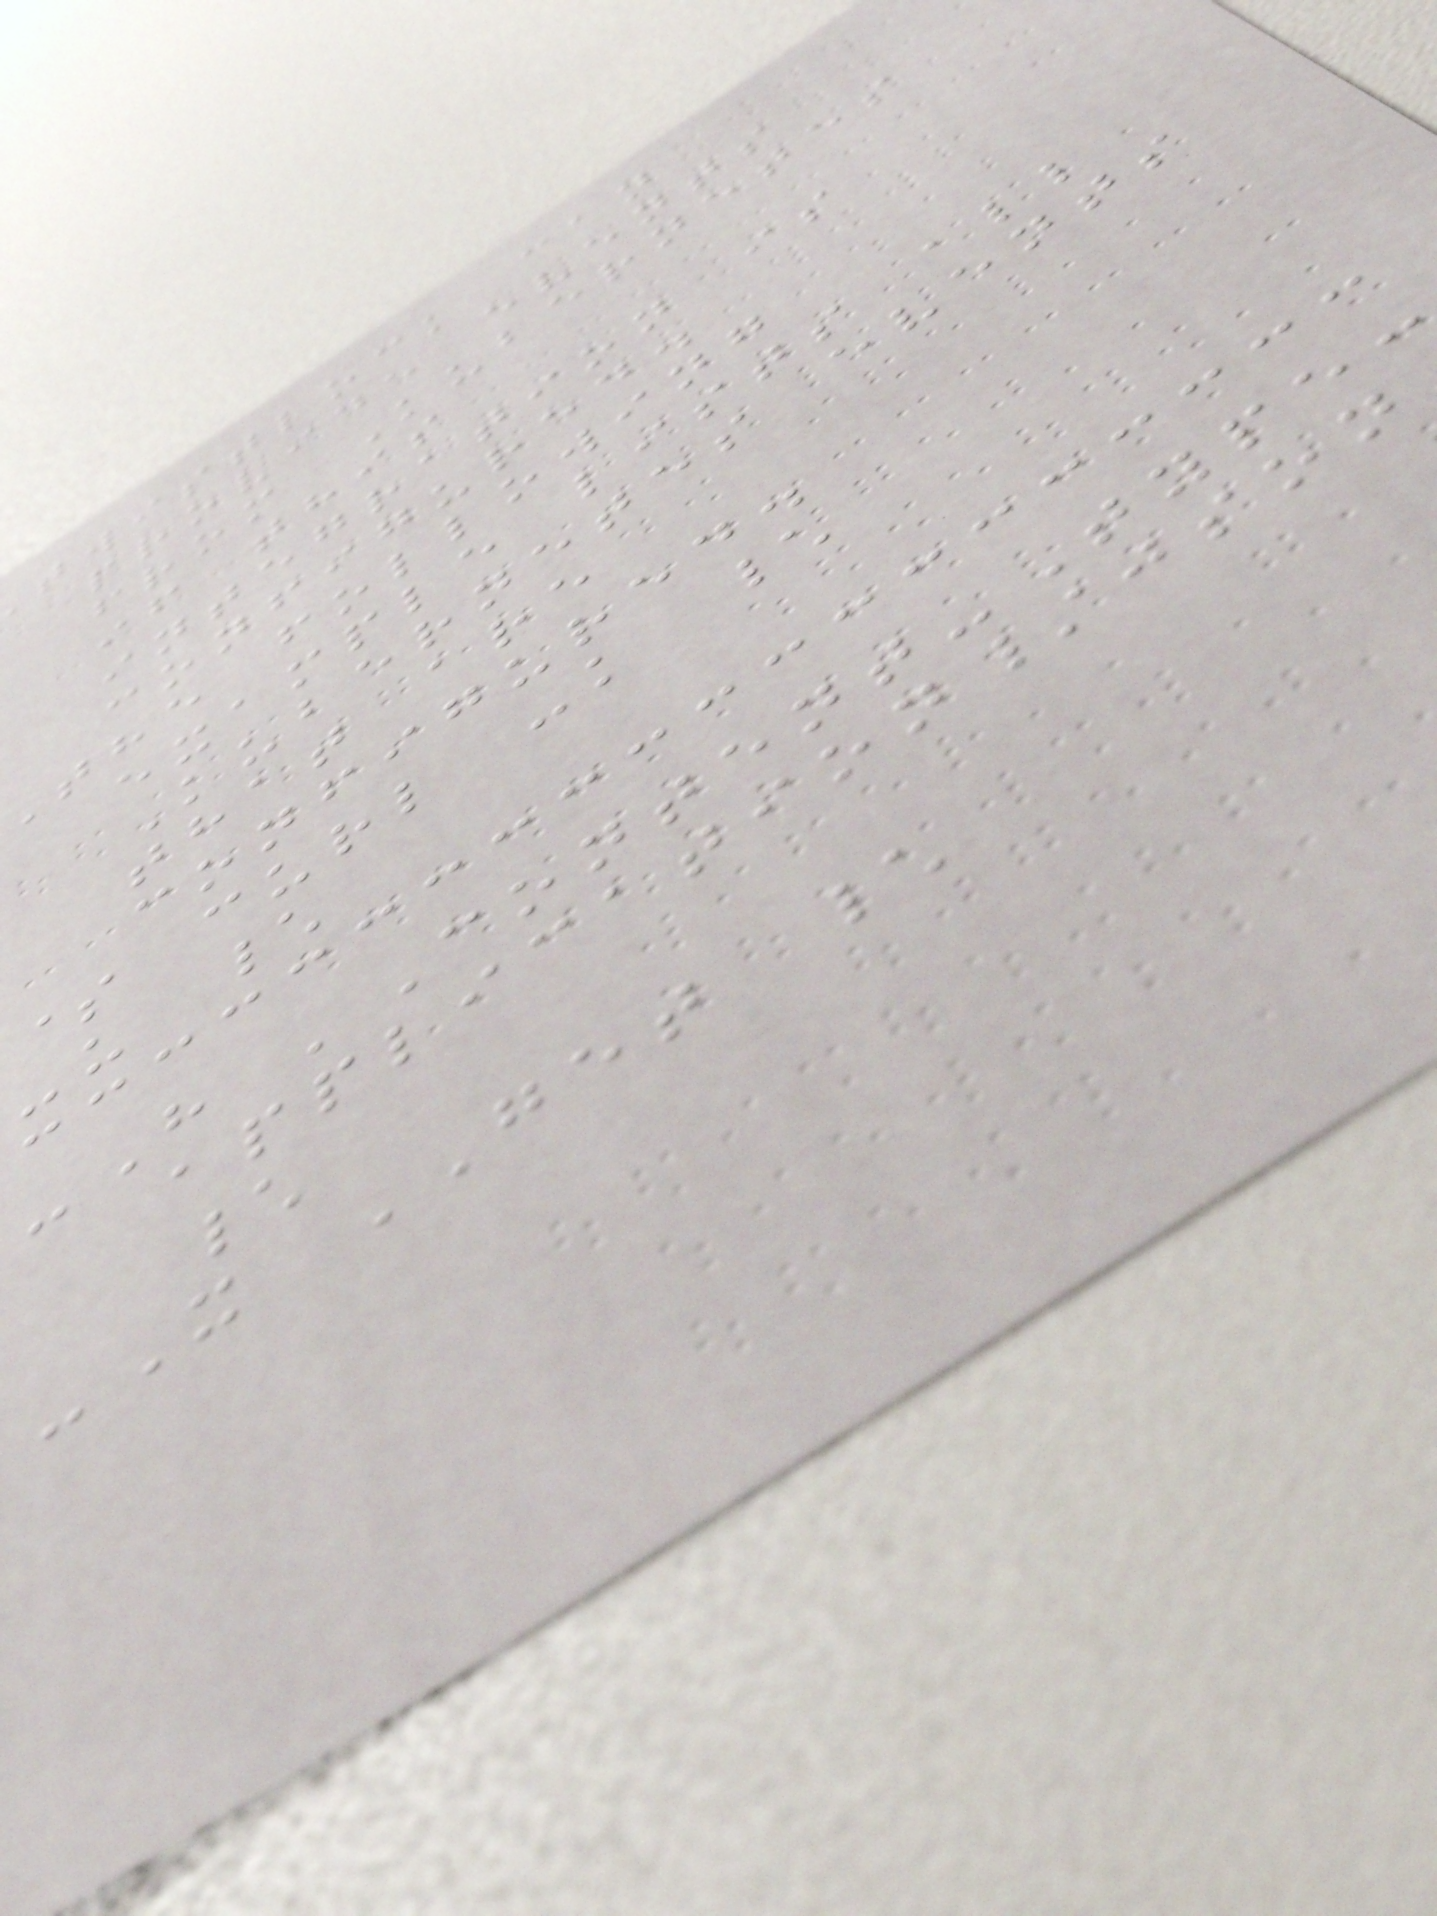twistlock can
provide events
from Kubernetes
if this
integration is
configured.
the following
example lists all
Kubernetes events
that are
configured.
$ curl -k \
-u \
-H 'Content-Type:
application/json
\
-X GET \
